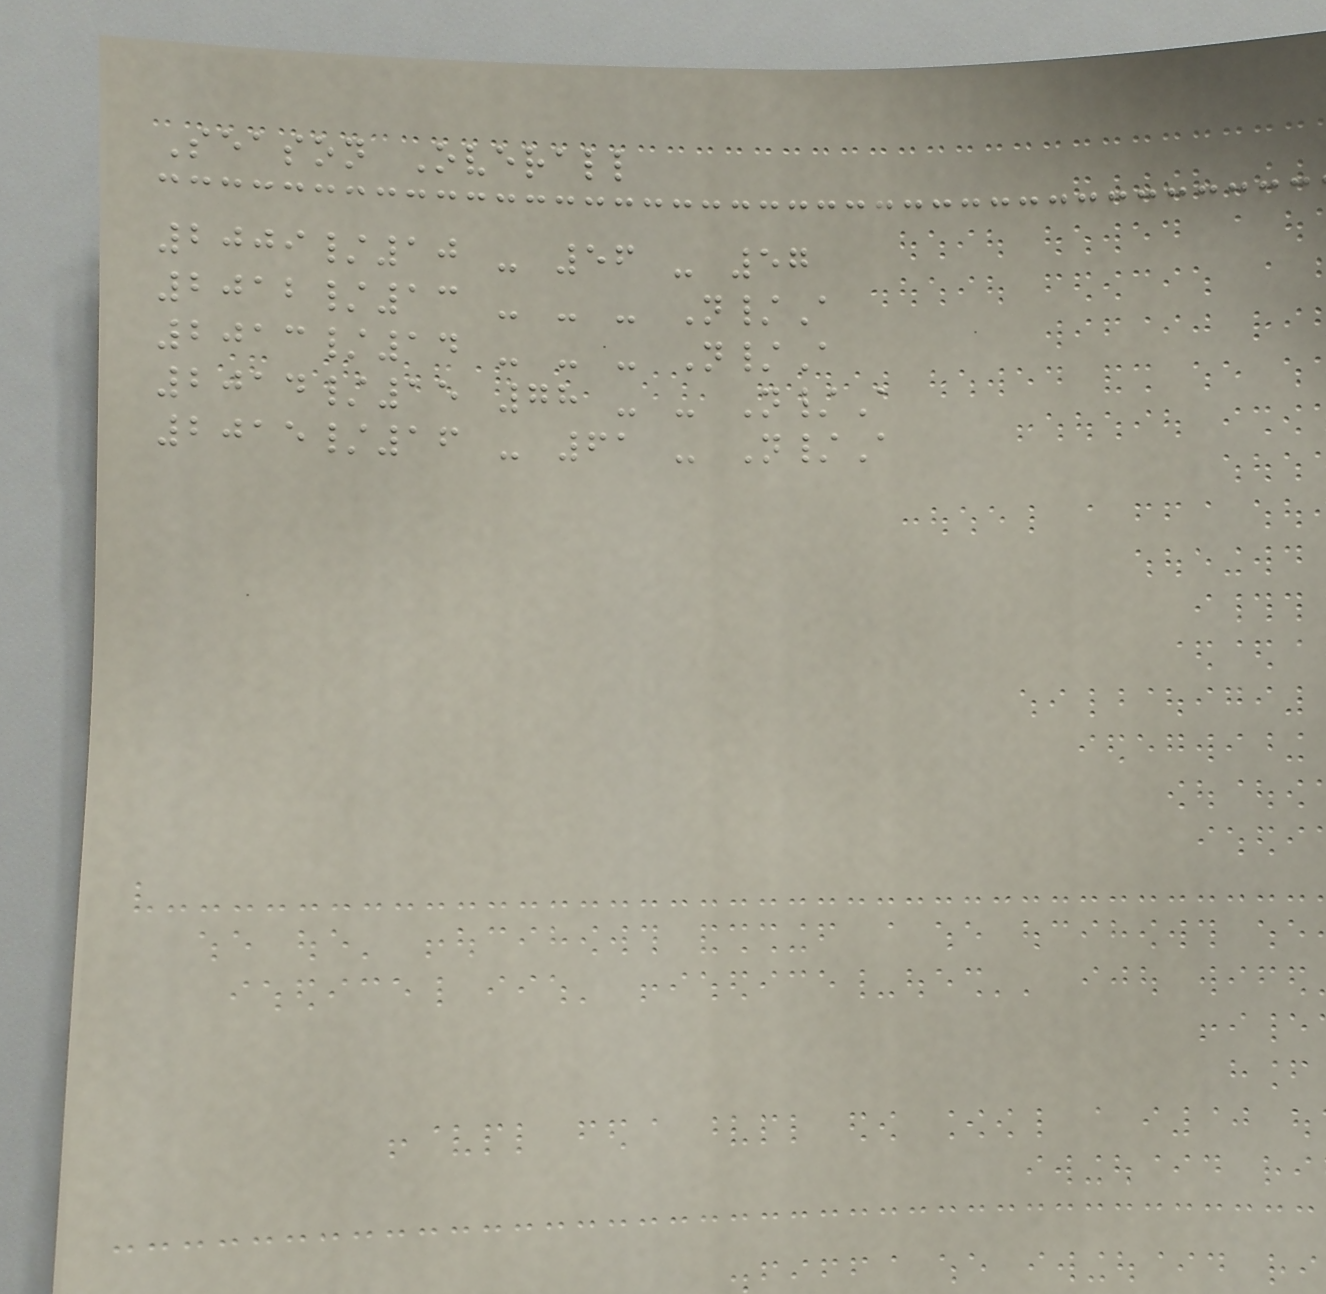Season Overall
2009/10 - 56 - 57
2012/13 - - - N/A
2013/14 - - - N/A
2014/15 78 - - N/A
2015/16 - 61 - N/A
